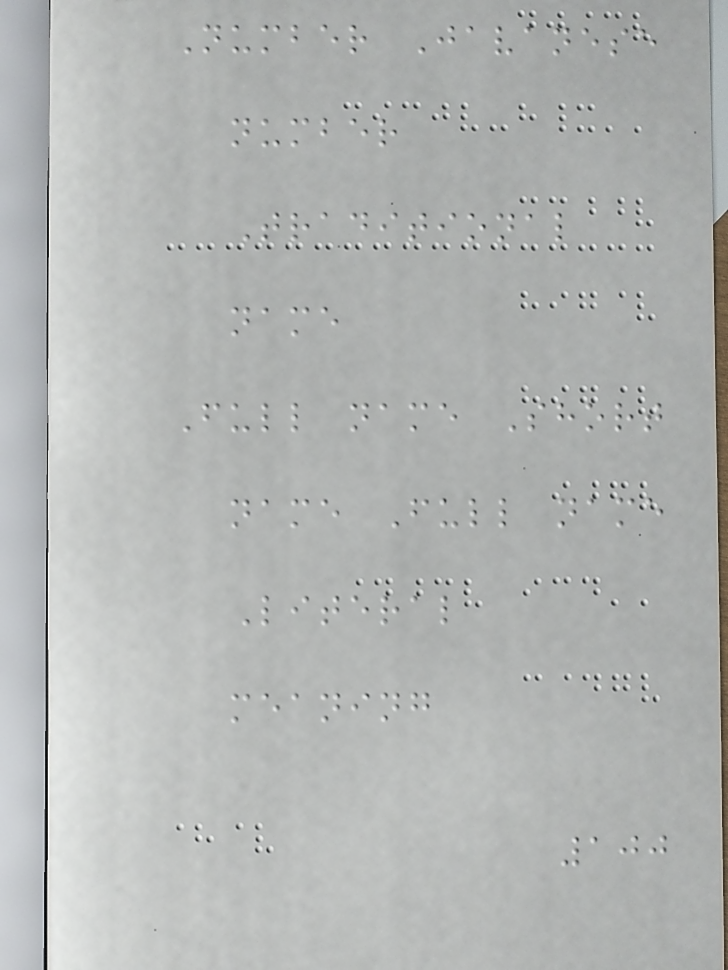Number Javanese
number
Traditional
name
Full name Short
name Full name
Literal
meaning
100
